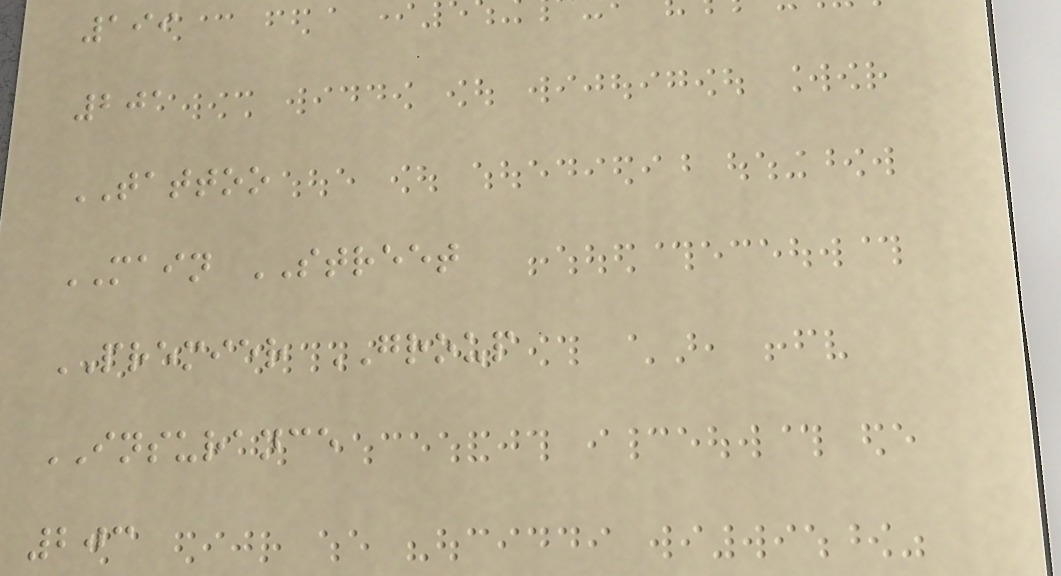199
201
TATTOO
MAIN STREET
PREMIER GROUP
INSURANCE
203
